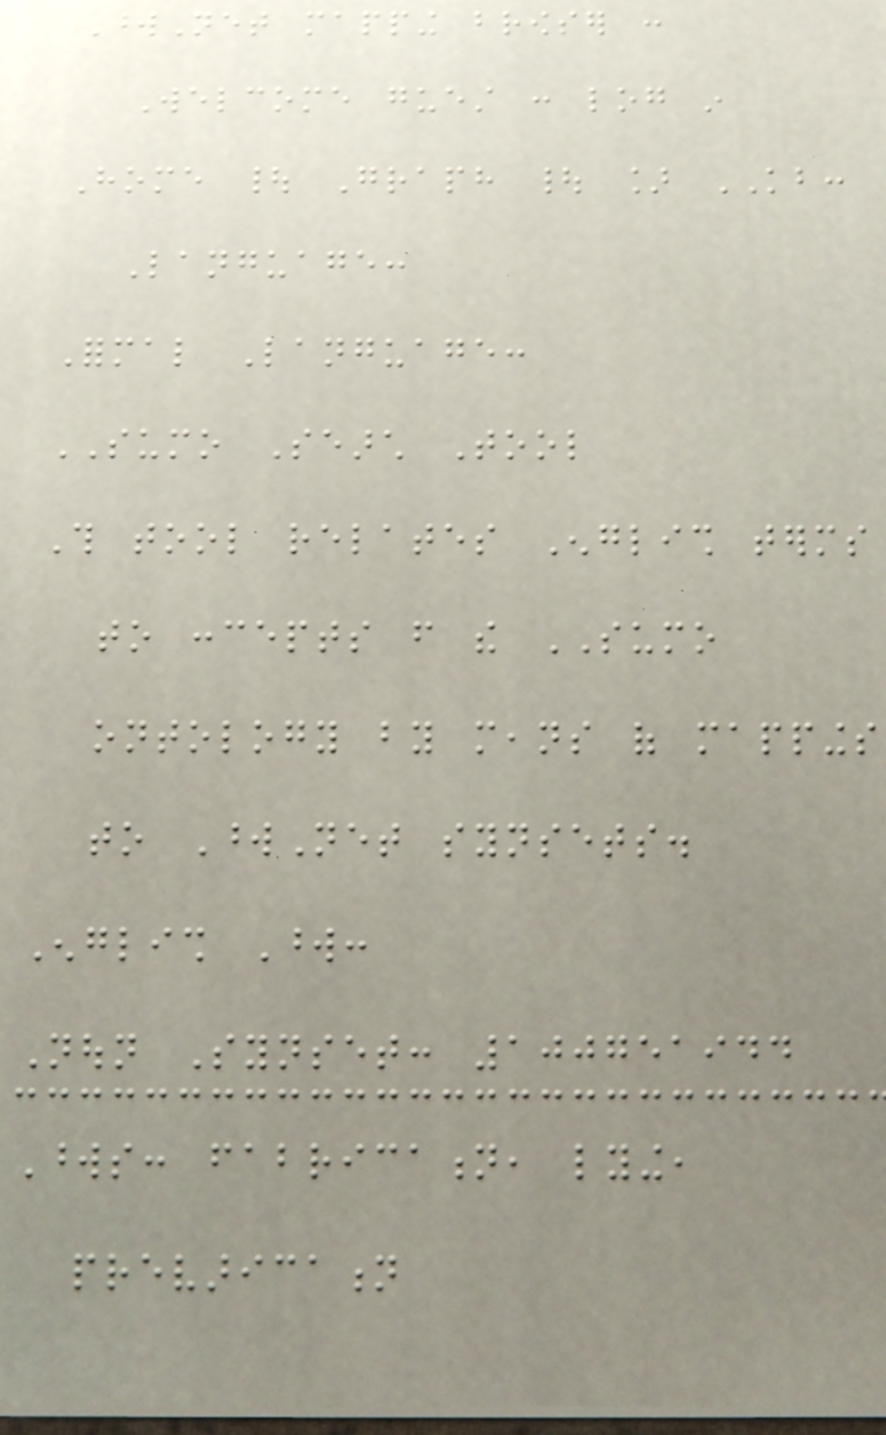WordNet mapping browser :
Welcome guest : log in
Home | Graph | ] KB:
Language:
Formal Language:
SUMO Search Tool
This tool relates English terms
to concepts from the SUMO
ontology by means of mappings
to WordNet synsets.
English Word:
Noun Synset: 100751944
Words: fabrication, lying,
prevarication
